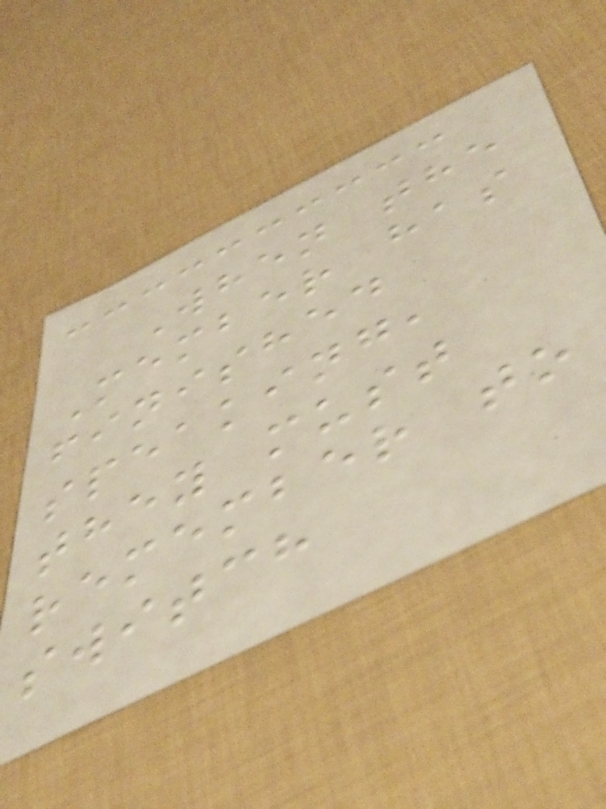When the
Member has
finished
speaking,
they must
remember to
switch
